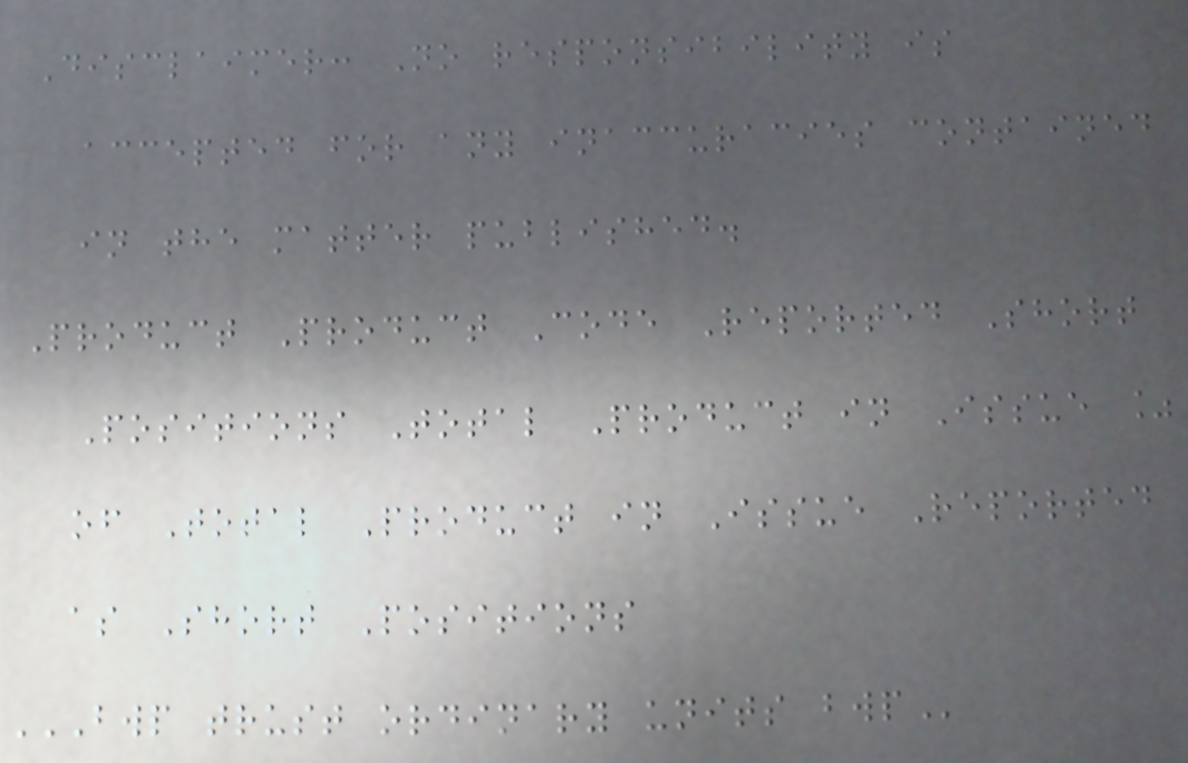Disclaimer: No responsibility is
accepted for any inaccuracies contained
in the matter published.
Product Product Code Reported Short
Positions Total Product in Issue %
of Total Product in Issue Reported
as Short Positions
BWP TRUST ORDINARY UNITS BWP
